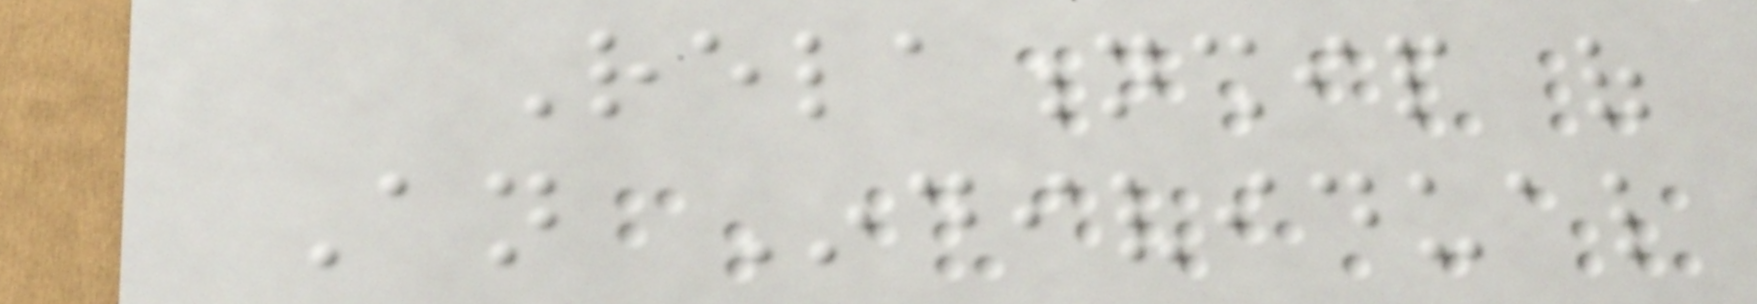Relationship of
An Individual
